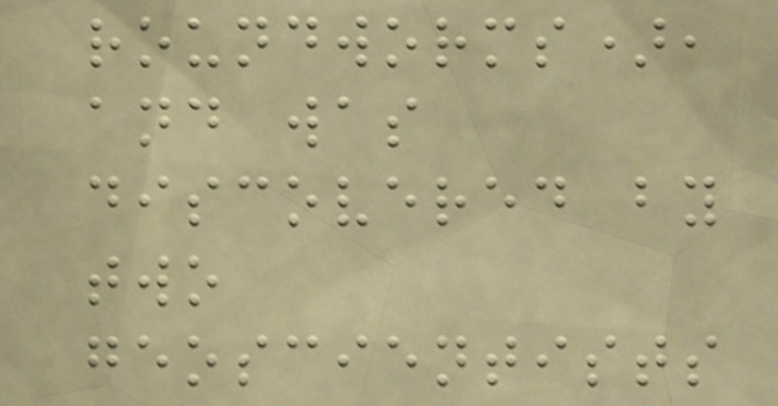roundworms),
and was
discovered by
two
geoscientists
